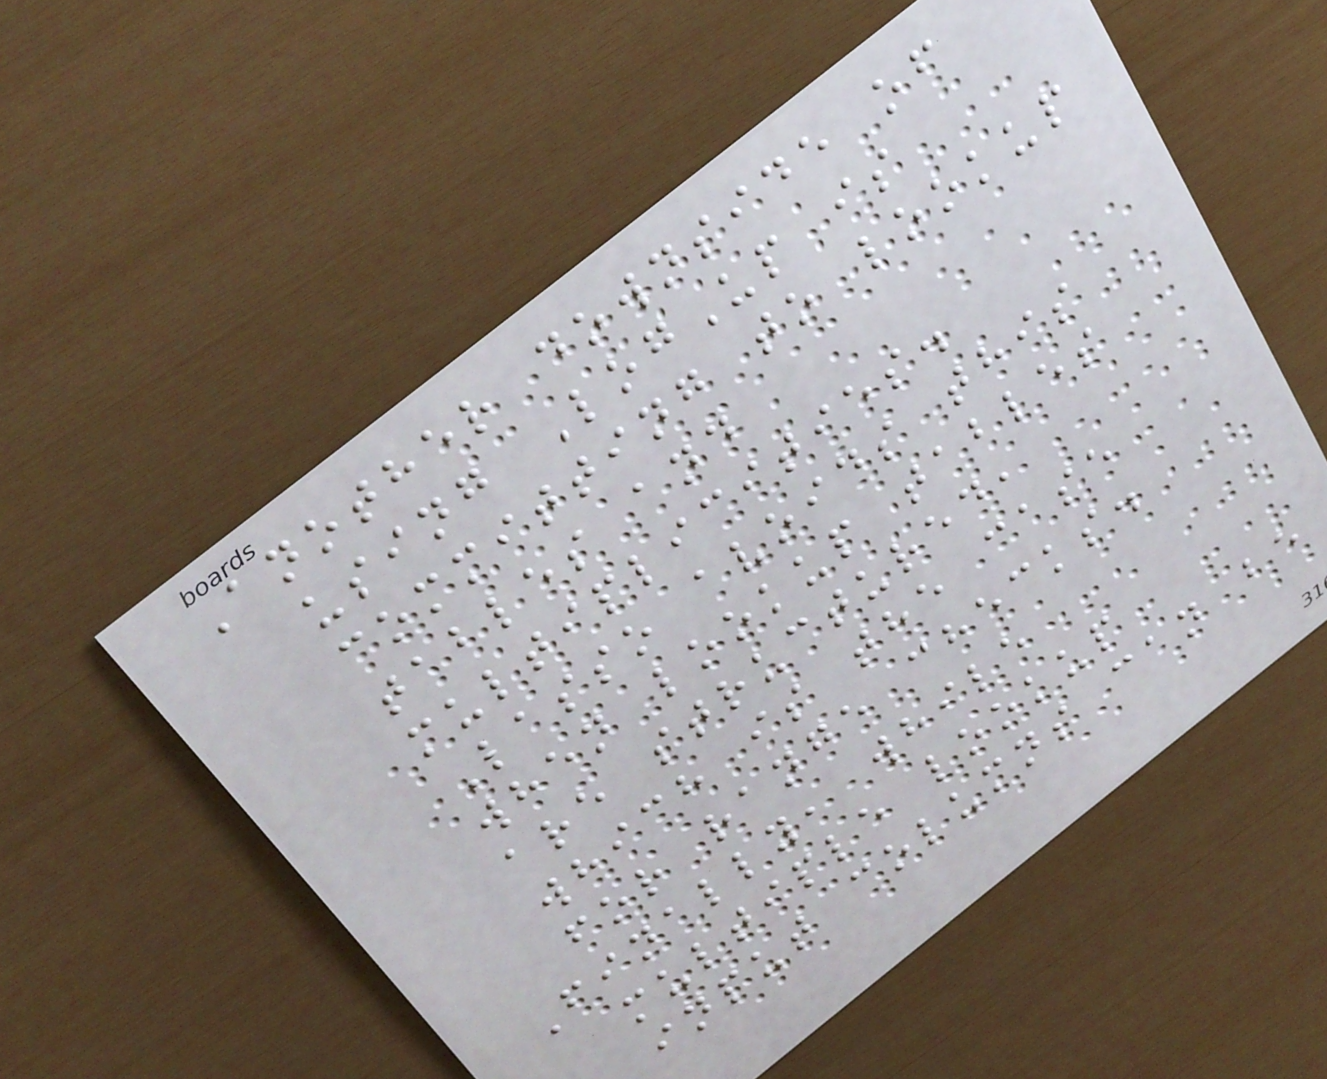Another downside of
using LogUp is
committing to lookup
tables and
multiplicities.
Lasso avoids this
when lookup tables
are structured,
which is the case
for range checks.
Finally, while
multiple lookup
input columns can be
